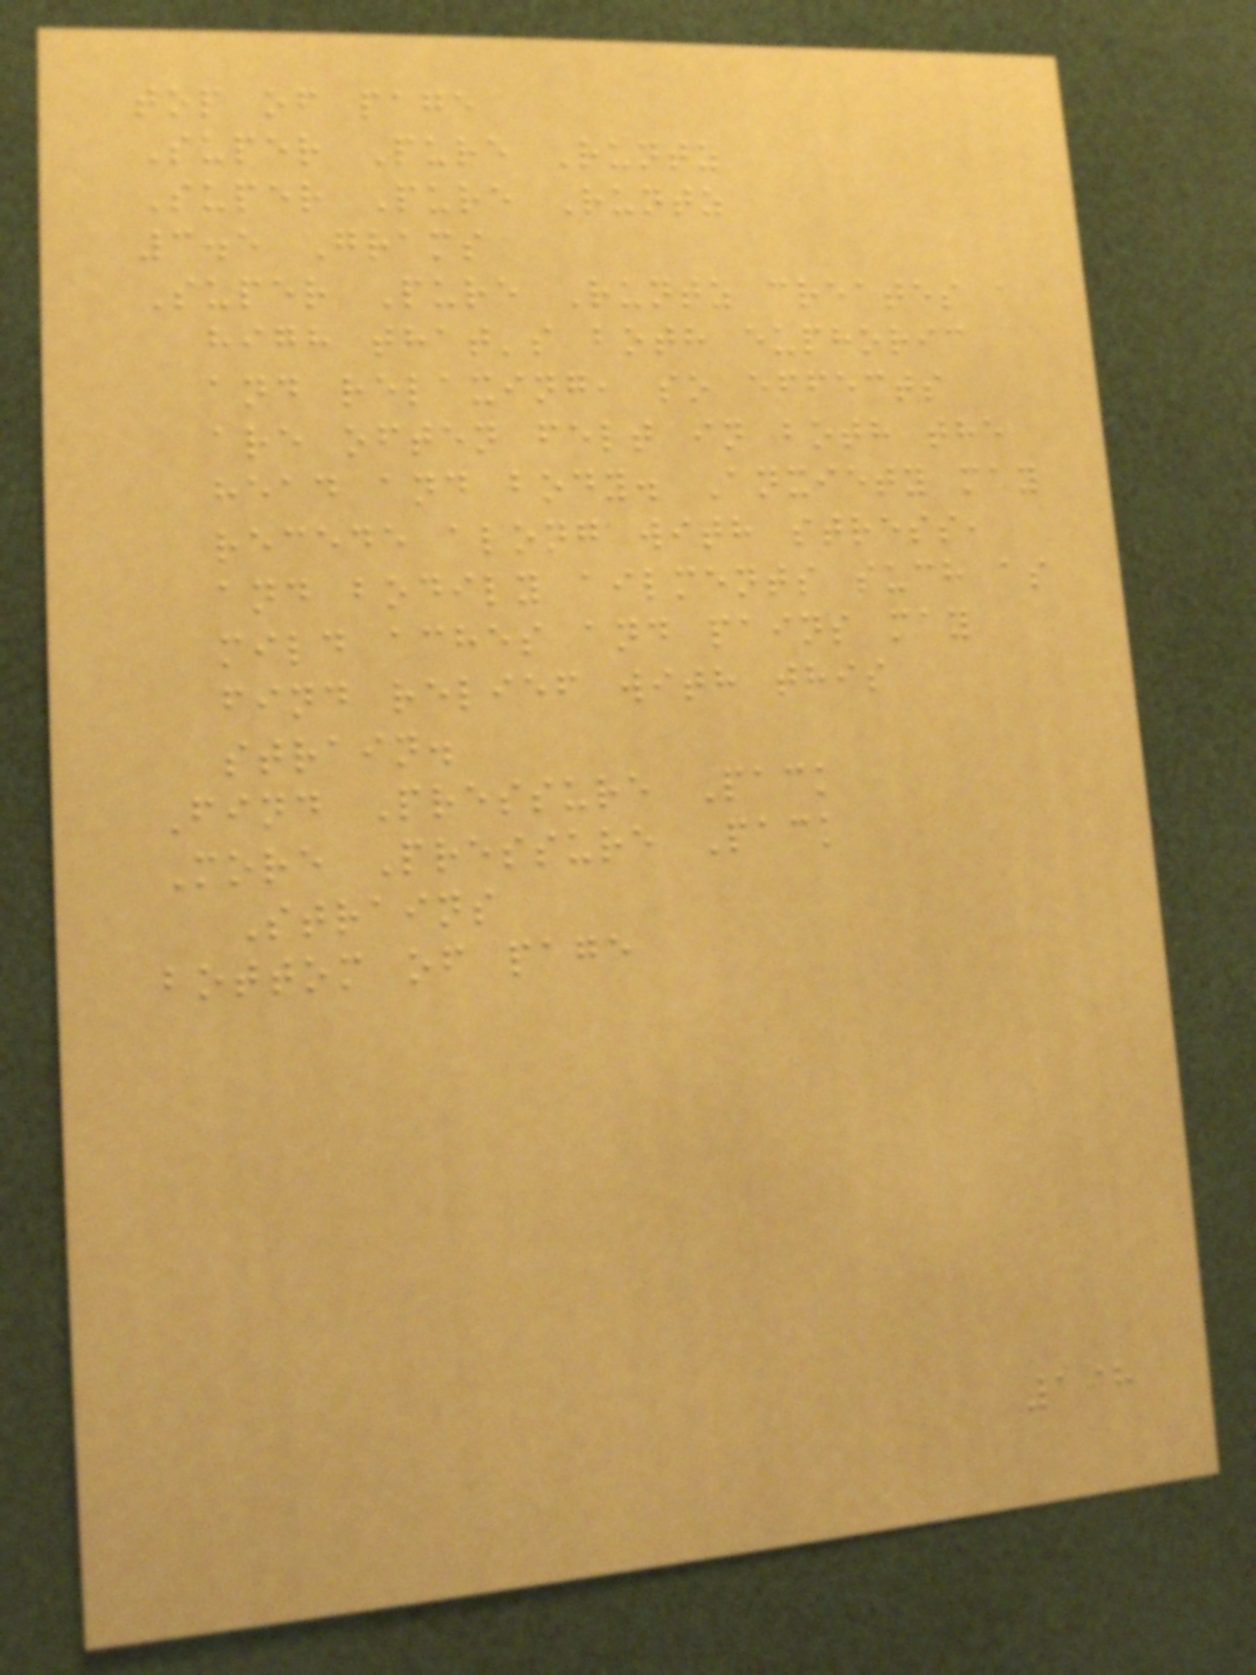top of page
Super Pure Runtz
Super Pure Runtz
3.5 Grams
Super Pure Runtz creates a
high that's both euphoric
and relaxing, so effects
are often felt in both the
head and body. Anxiety may
recede along with stress,
and bodily ailments such as
mild aches and pains may
find relief with this
strain.
Find Pressure Pack
More Pressure Pack
Strains
bottom of page
198
